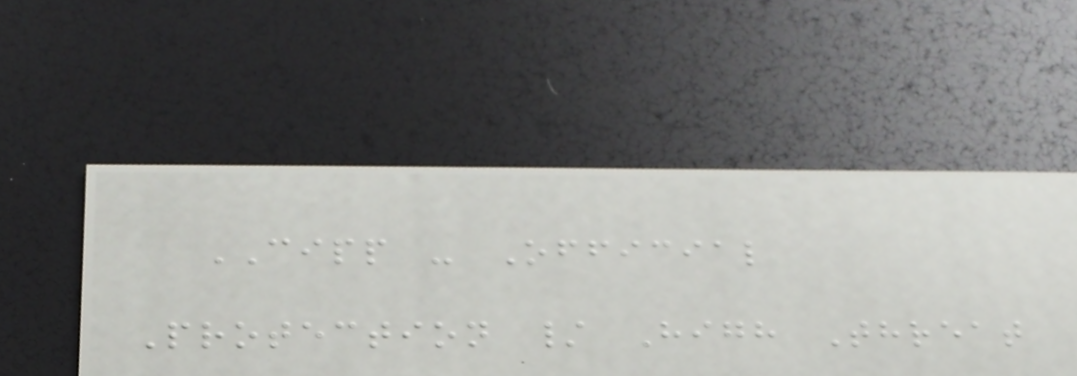CIPP - Official
Protection / High Threat
